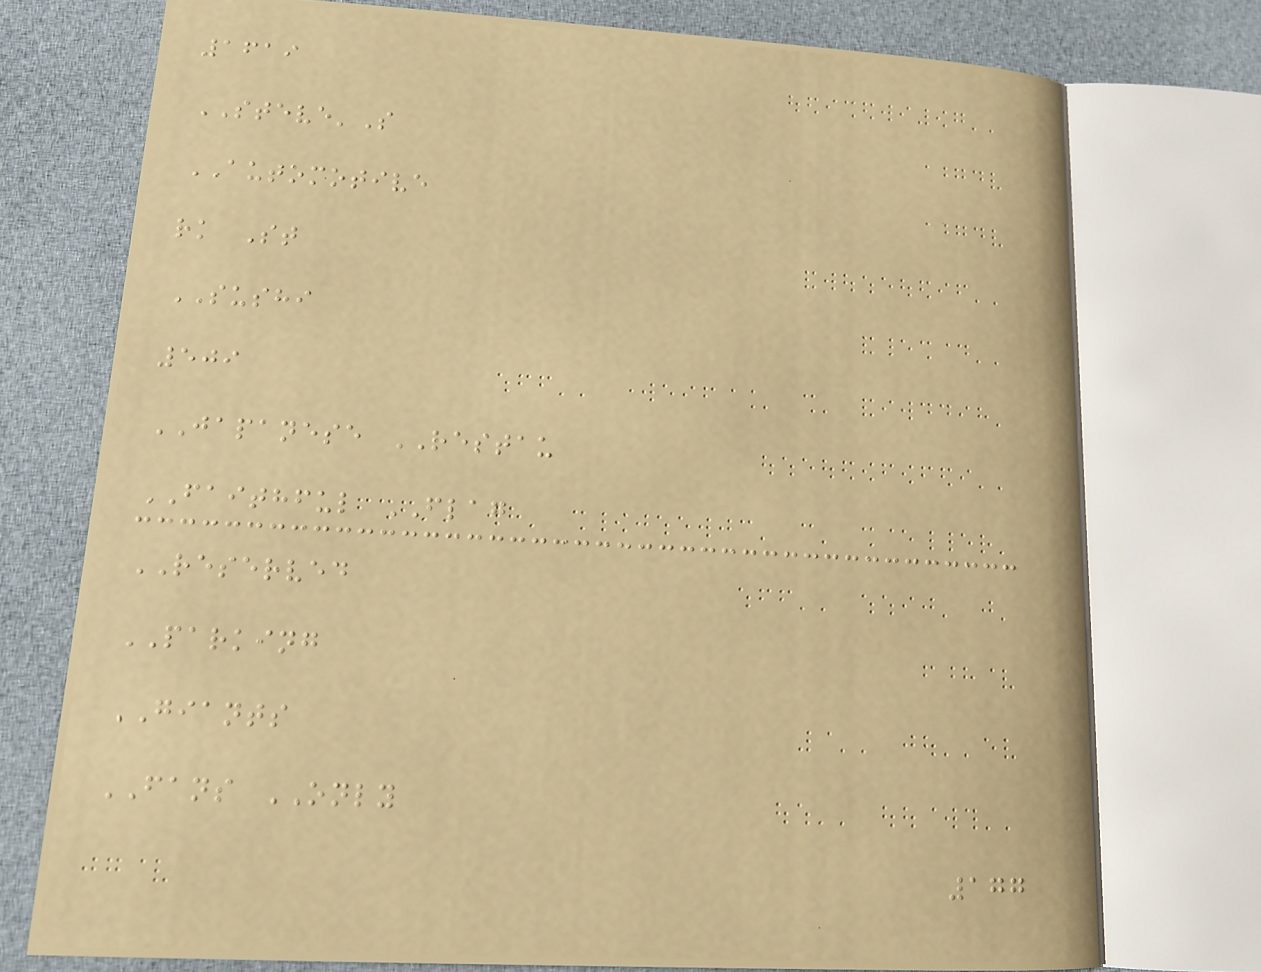1619
STEVE'S
AUTOMOTIVE
rk St
SUSHI
509
JAPANESE RESTAU
FAITHFUL FLAG
RESERVED
PARKING
GIANTS
FANS ONLY
177
